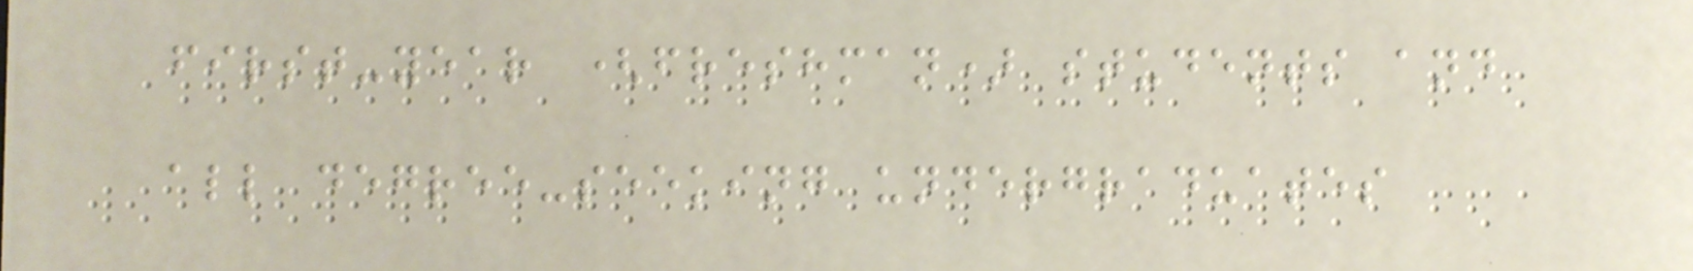first-year (freshman) students and
all degree-seeking undergraduates
